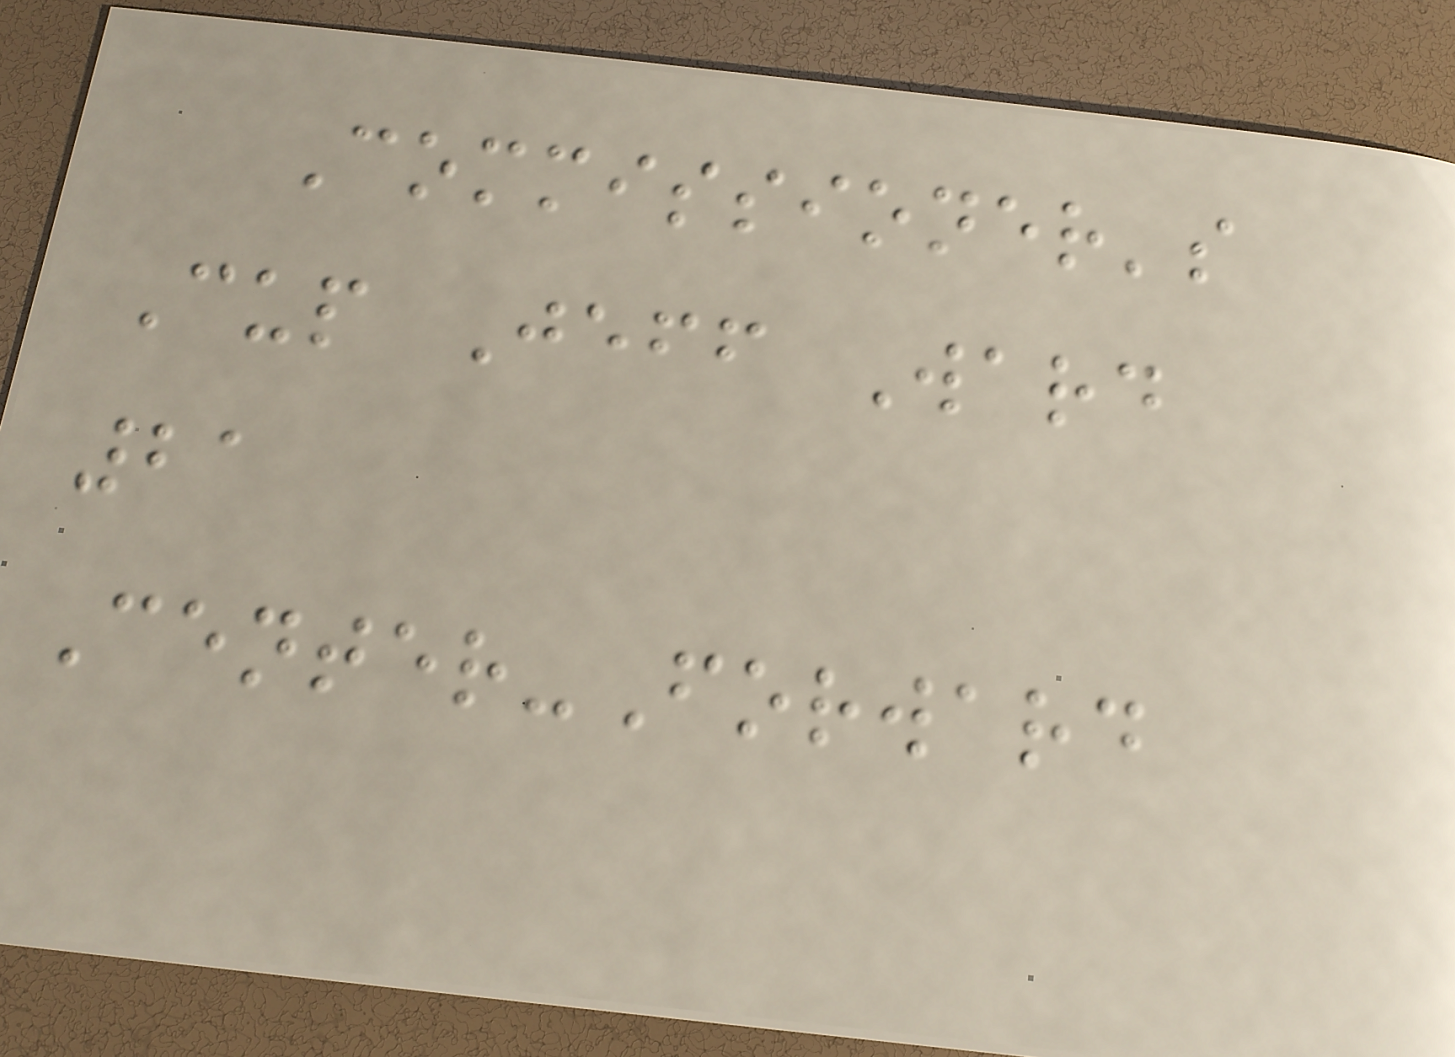Commissioner's
Cup Jeff Ward
21
Center-Forward
